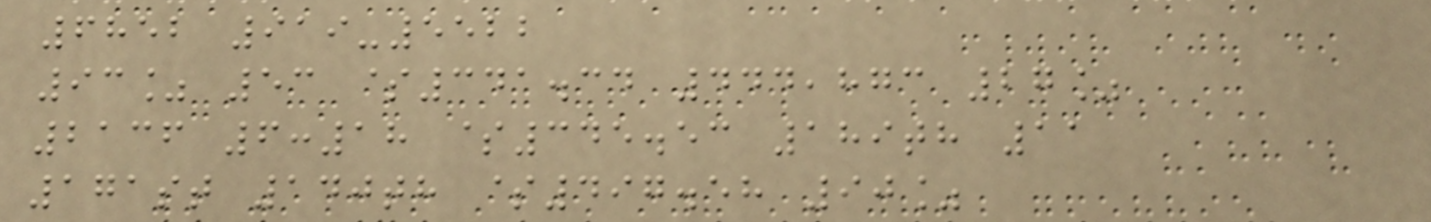6852 919-5522
93% 53 $341.34 444,873 27%
2136 6:18 $345.53 189th 11
171st 140th $497.58 90%
